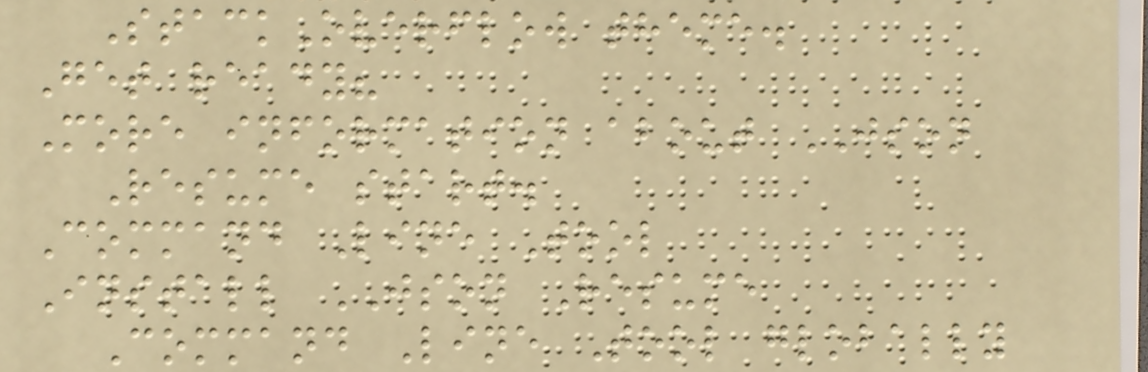StackOverflow theme.
Get ready?
More information about JSON
Resume start.
Command Line Tool
Install JSON Resume
Command Line Tool globally
